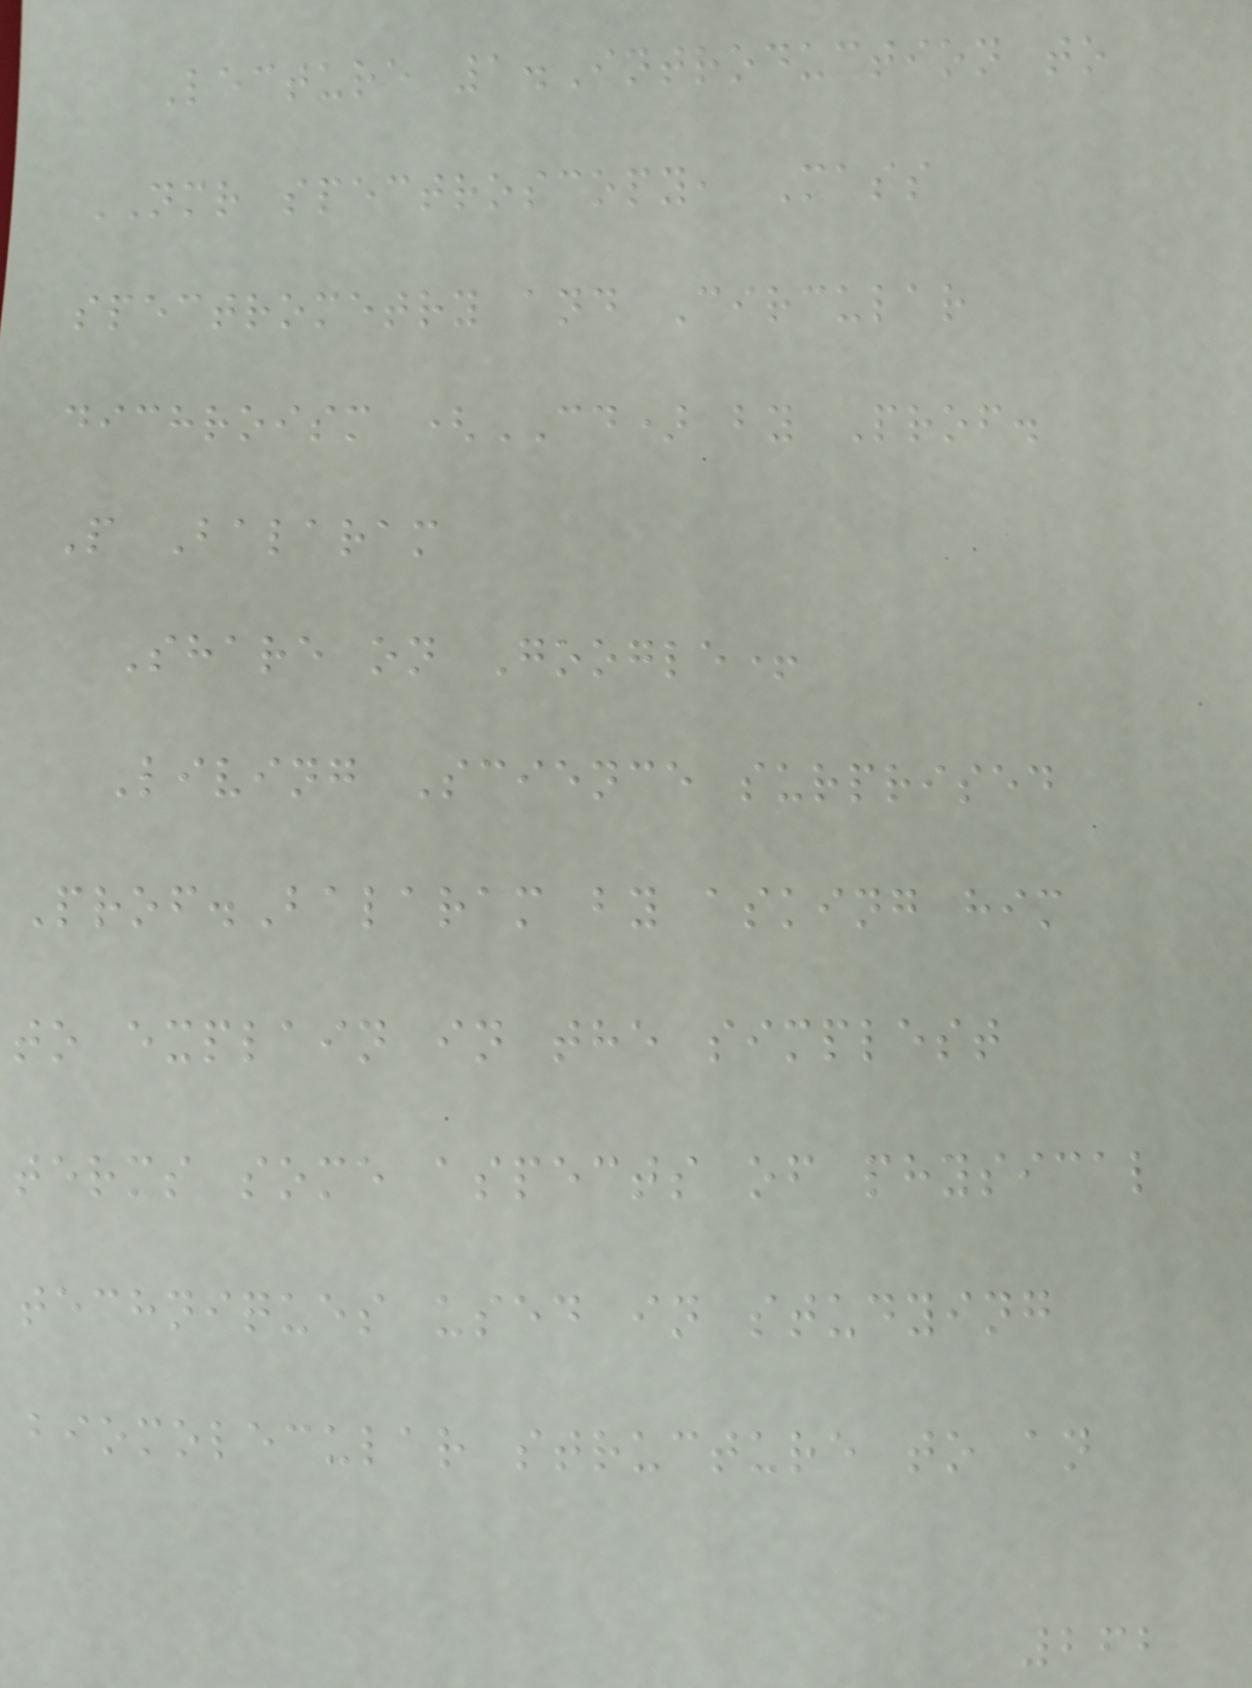Lecture 1.Introduction to
NMR spectroscopy, Mass
spectrometry and Circular
dichroism (CD) by Prof.
P Balaram
Share on Google+
Living Science surprised
Prof.Balaram by asking him
to explain in the simplest
terms some aspects of physical
techniques used in studying
biomolecular structure to an
262
